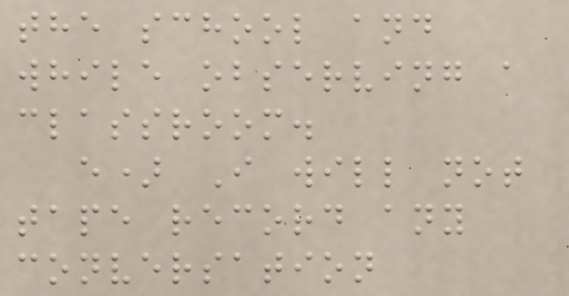the school and
while observing a
classroom.
e) I will not
tape record any
conversation
